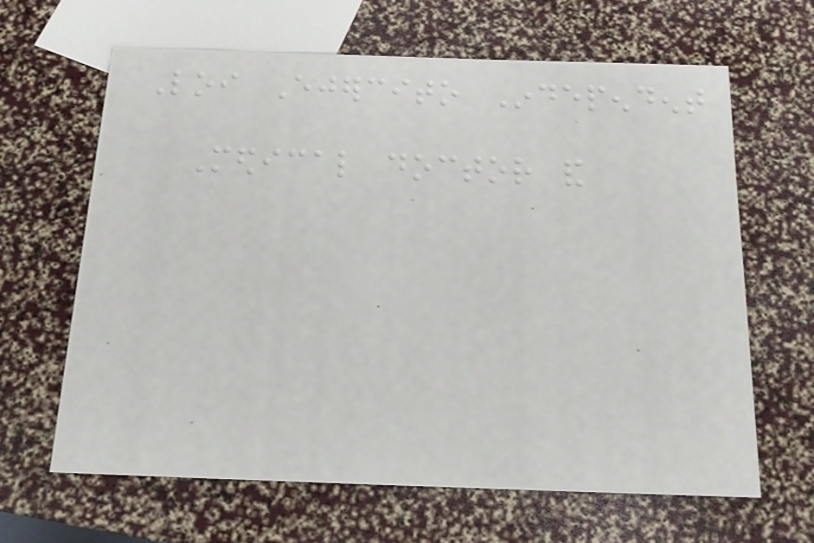Loi Ejercito Independent
Medical doctor and
